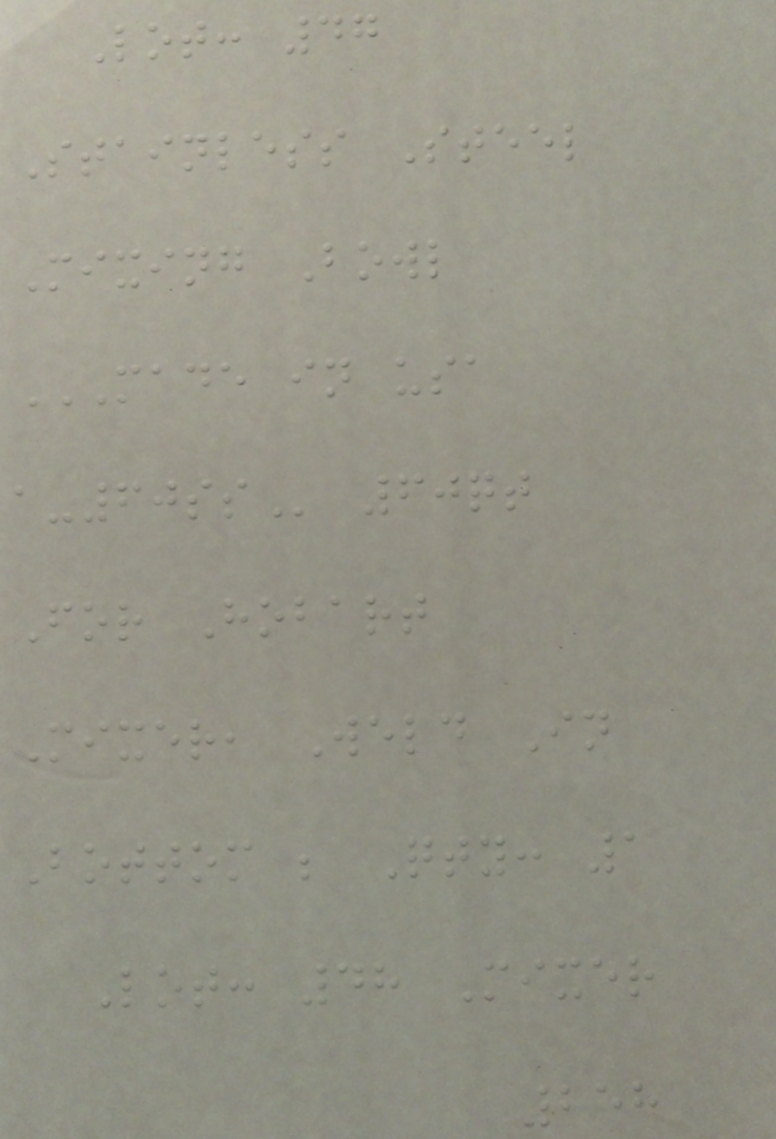Lot: 47
Stainless Steel
Mixing Bowl
MADE IN USA
A-60SS 60qt
For Hobart
Mixer, Weld In
Bottom ; Qty: 1
Lot: 48 Mixer
258
